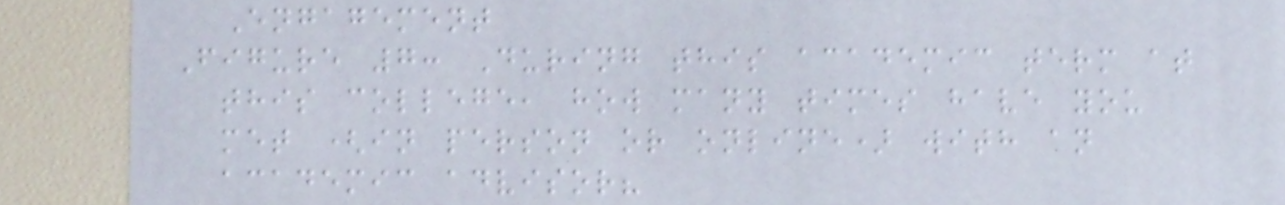Engagement
Figure 7: During this academic term at
this college, how many times have you
met (in person or online) with an
academic advisor?
